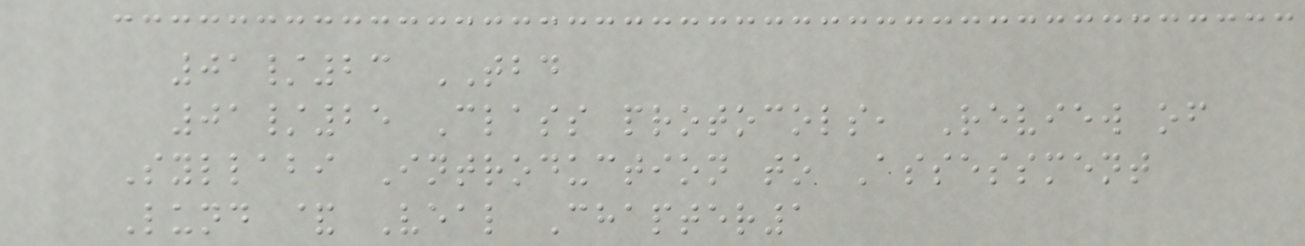01/23 TBD
01/25 Class protocols, Review of
Syllabi Introduction to Assessment
Lund & Veal Chapter1
